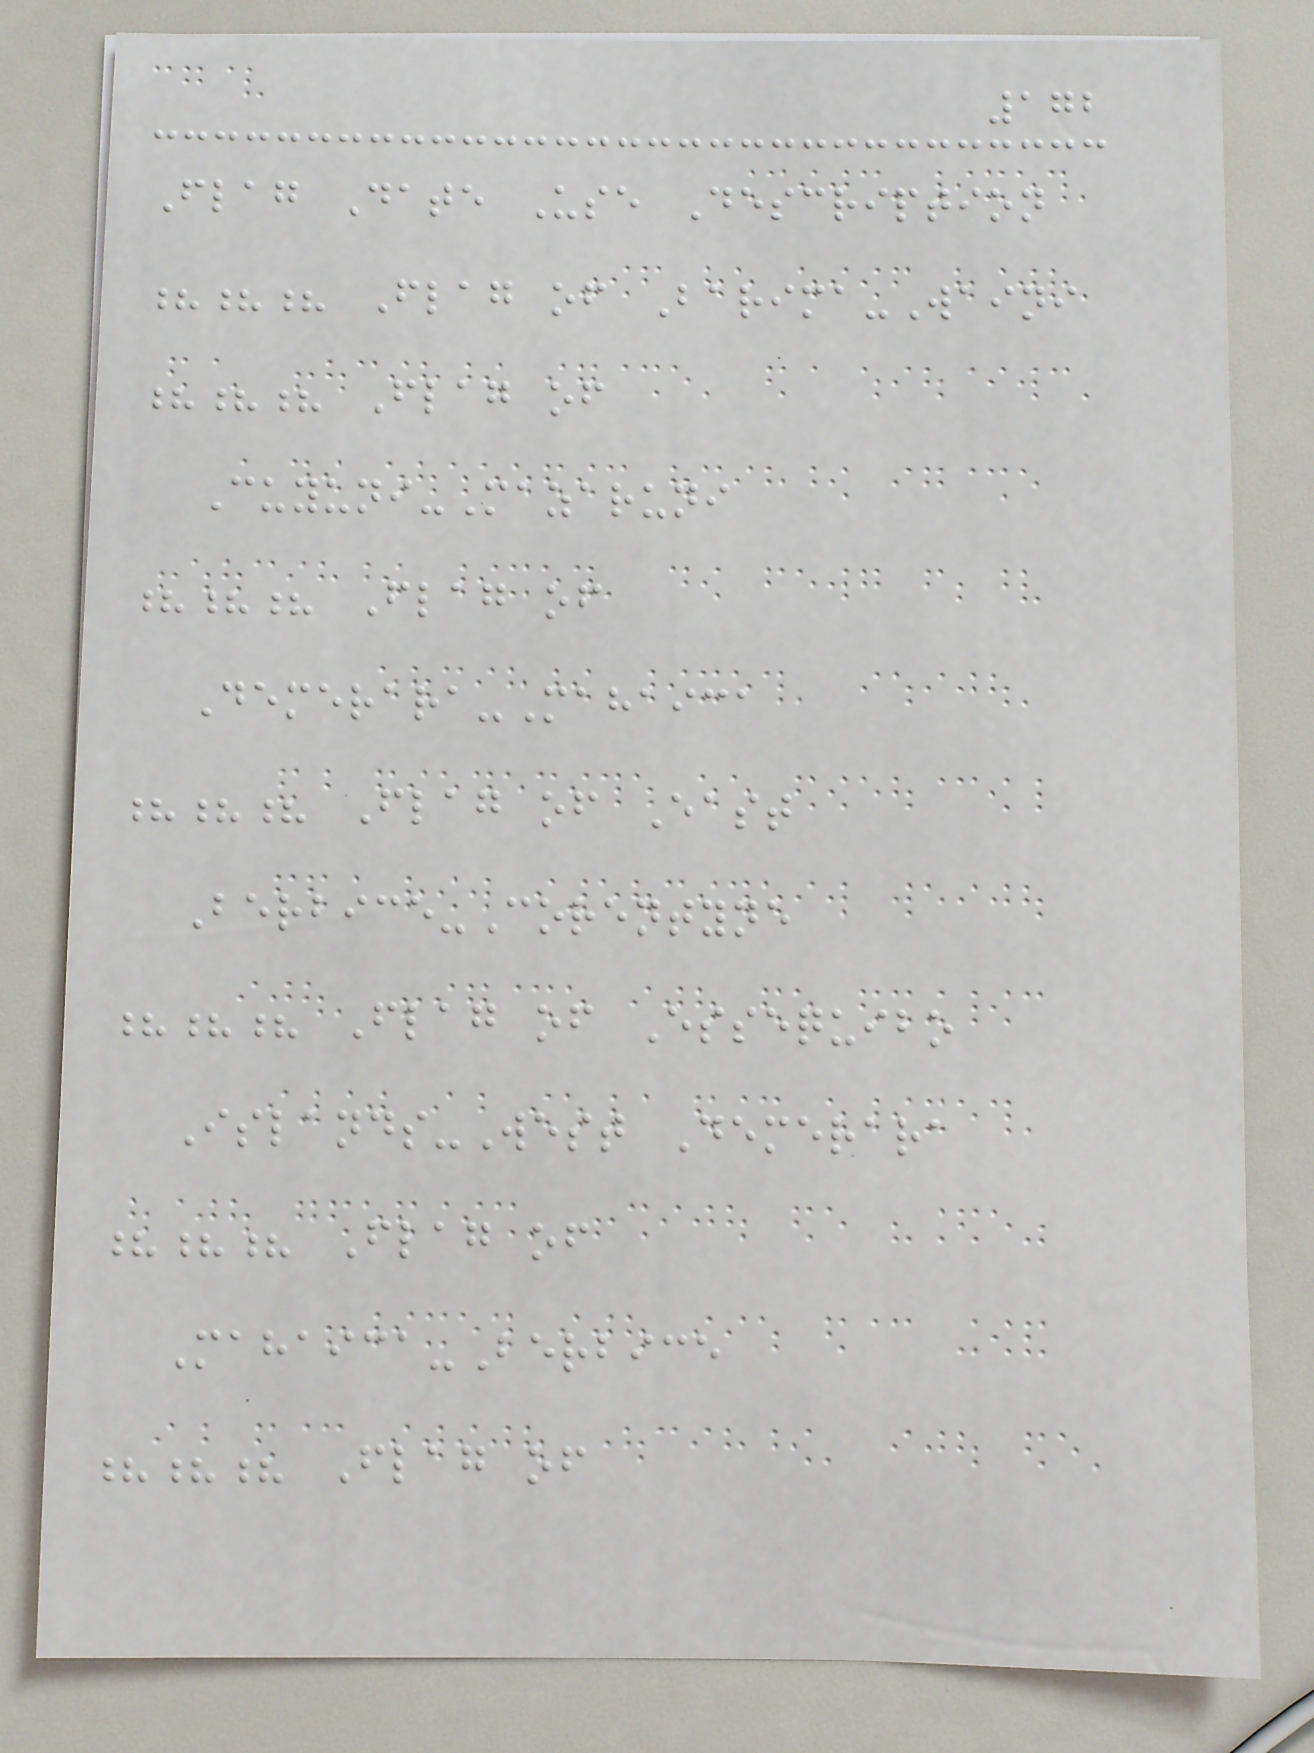172
Flag Date Use Description
??? Flag of Barima-Waini
??? Flag of
Cuyuni-Mazaruni
??? Flag of
Demerara-Mahaica
??? Flag of East
Berbice-Corentyne
??? Flag of Essequibo
Islands-West Demerara
??? Flag of
Mahaica-Berbice
??? Flag of
